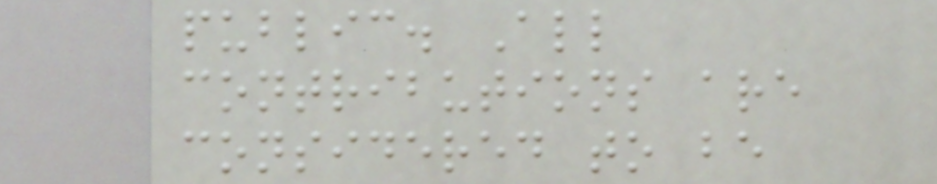public. All
contributions are
considered to be
